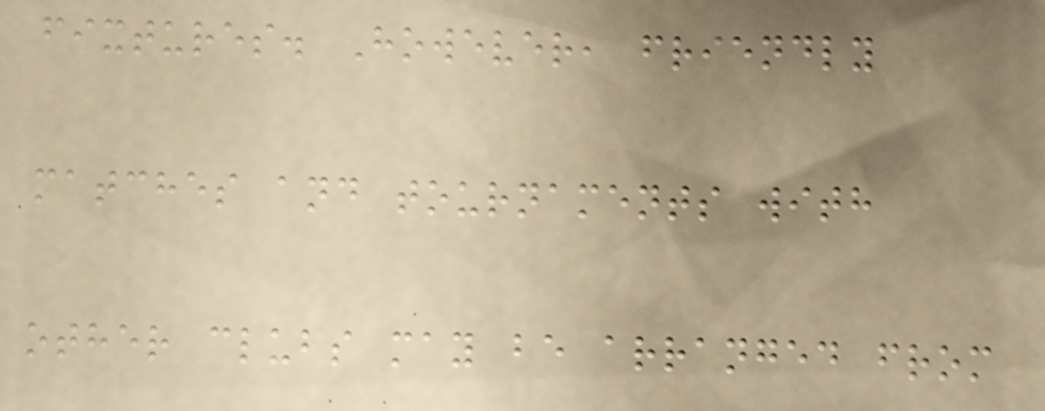fixtures. However, friendly
matches and tournaments with
other clubs may be arranged from
